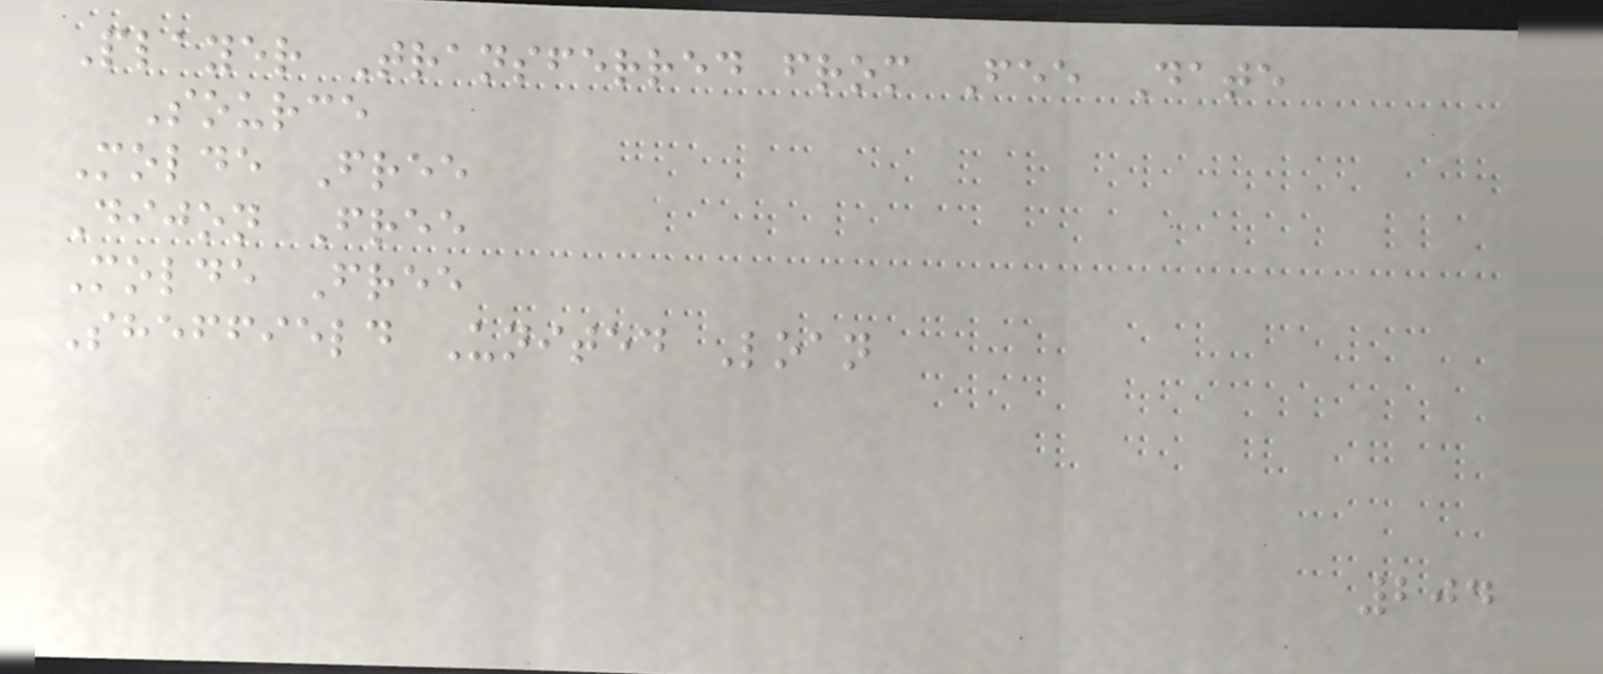Player Transferred from Fee Date
Source
Molde Free
Dijon Free
Molde Free
Sheffield United Loan
204
